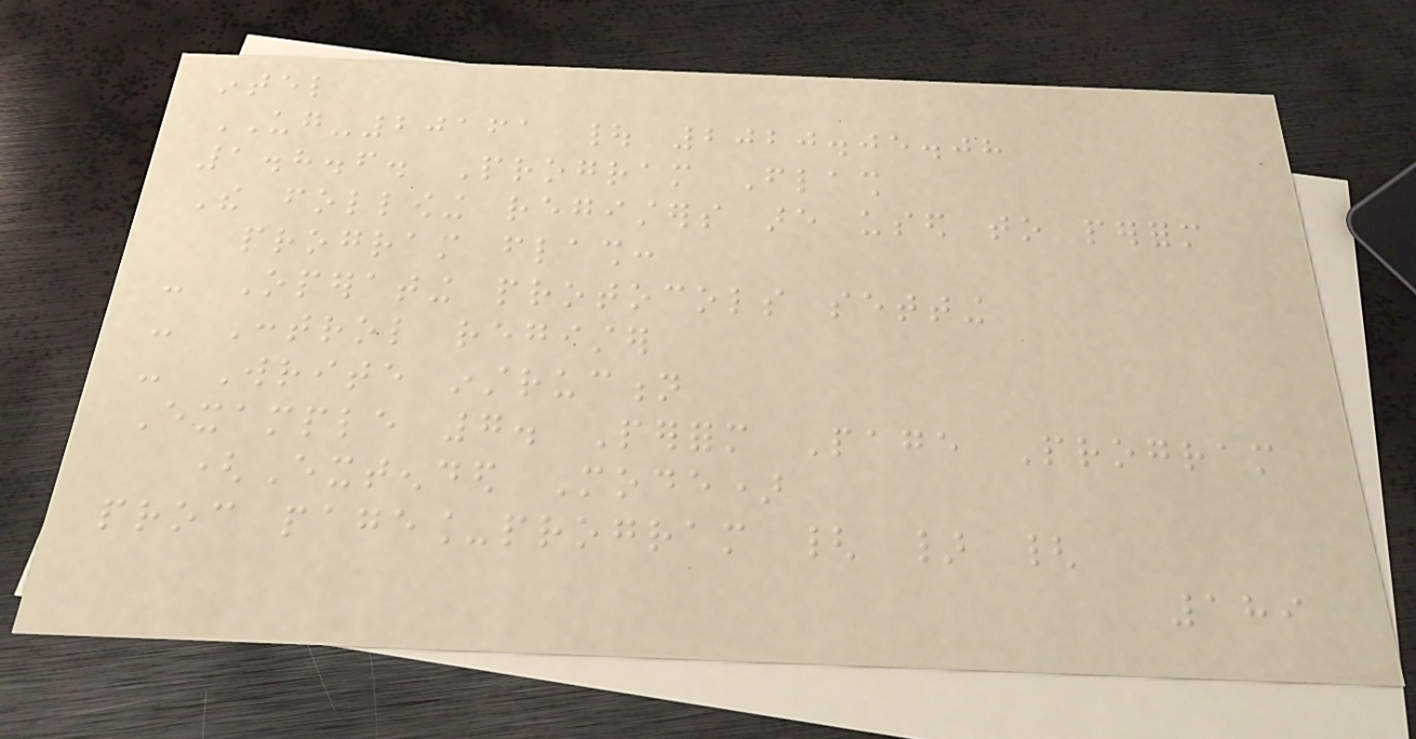intel
UG-20161 | 2020.05.08
1.8.6. Program Flash
The following registers are used to perform
program flash:
- Operating protocols setting
- Control register
- Write instruction
Example 7. Perform Page Program
(Extended Mode)
proc page_program { } {
189
